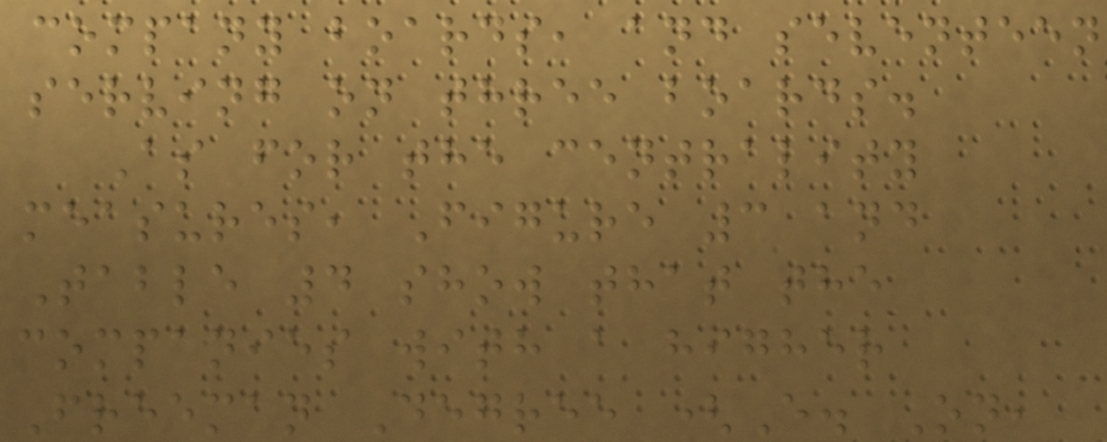company boards, and seventeen
serving on three boards.
As for the centrality
measures, Figure 3 and
Table 4 show that the
companies with a higher
Freeman Degree (E. On,
